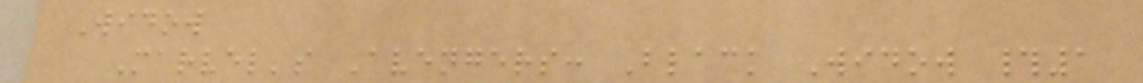Widow
Marvel's Avengers: Black Widow #1
